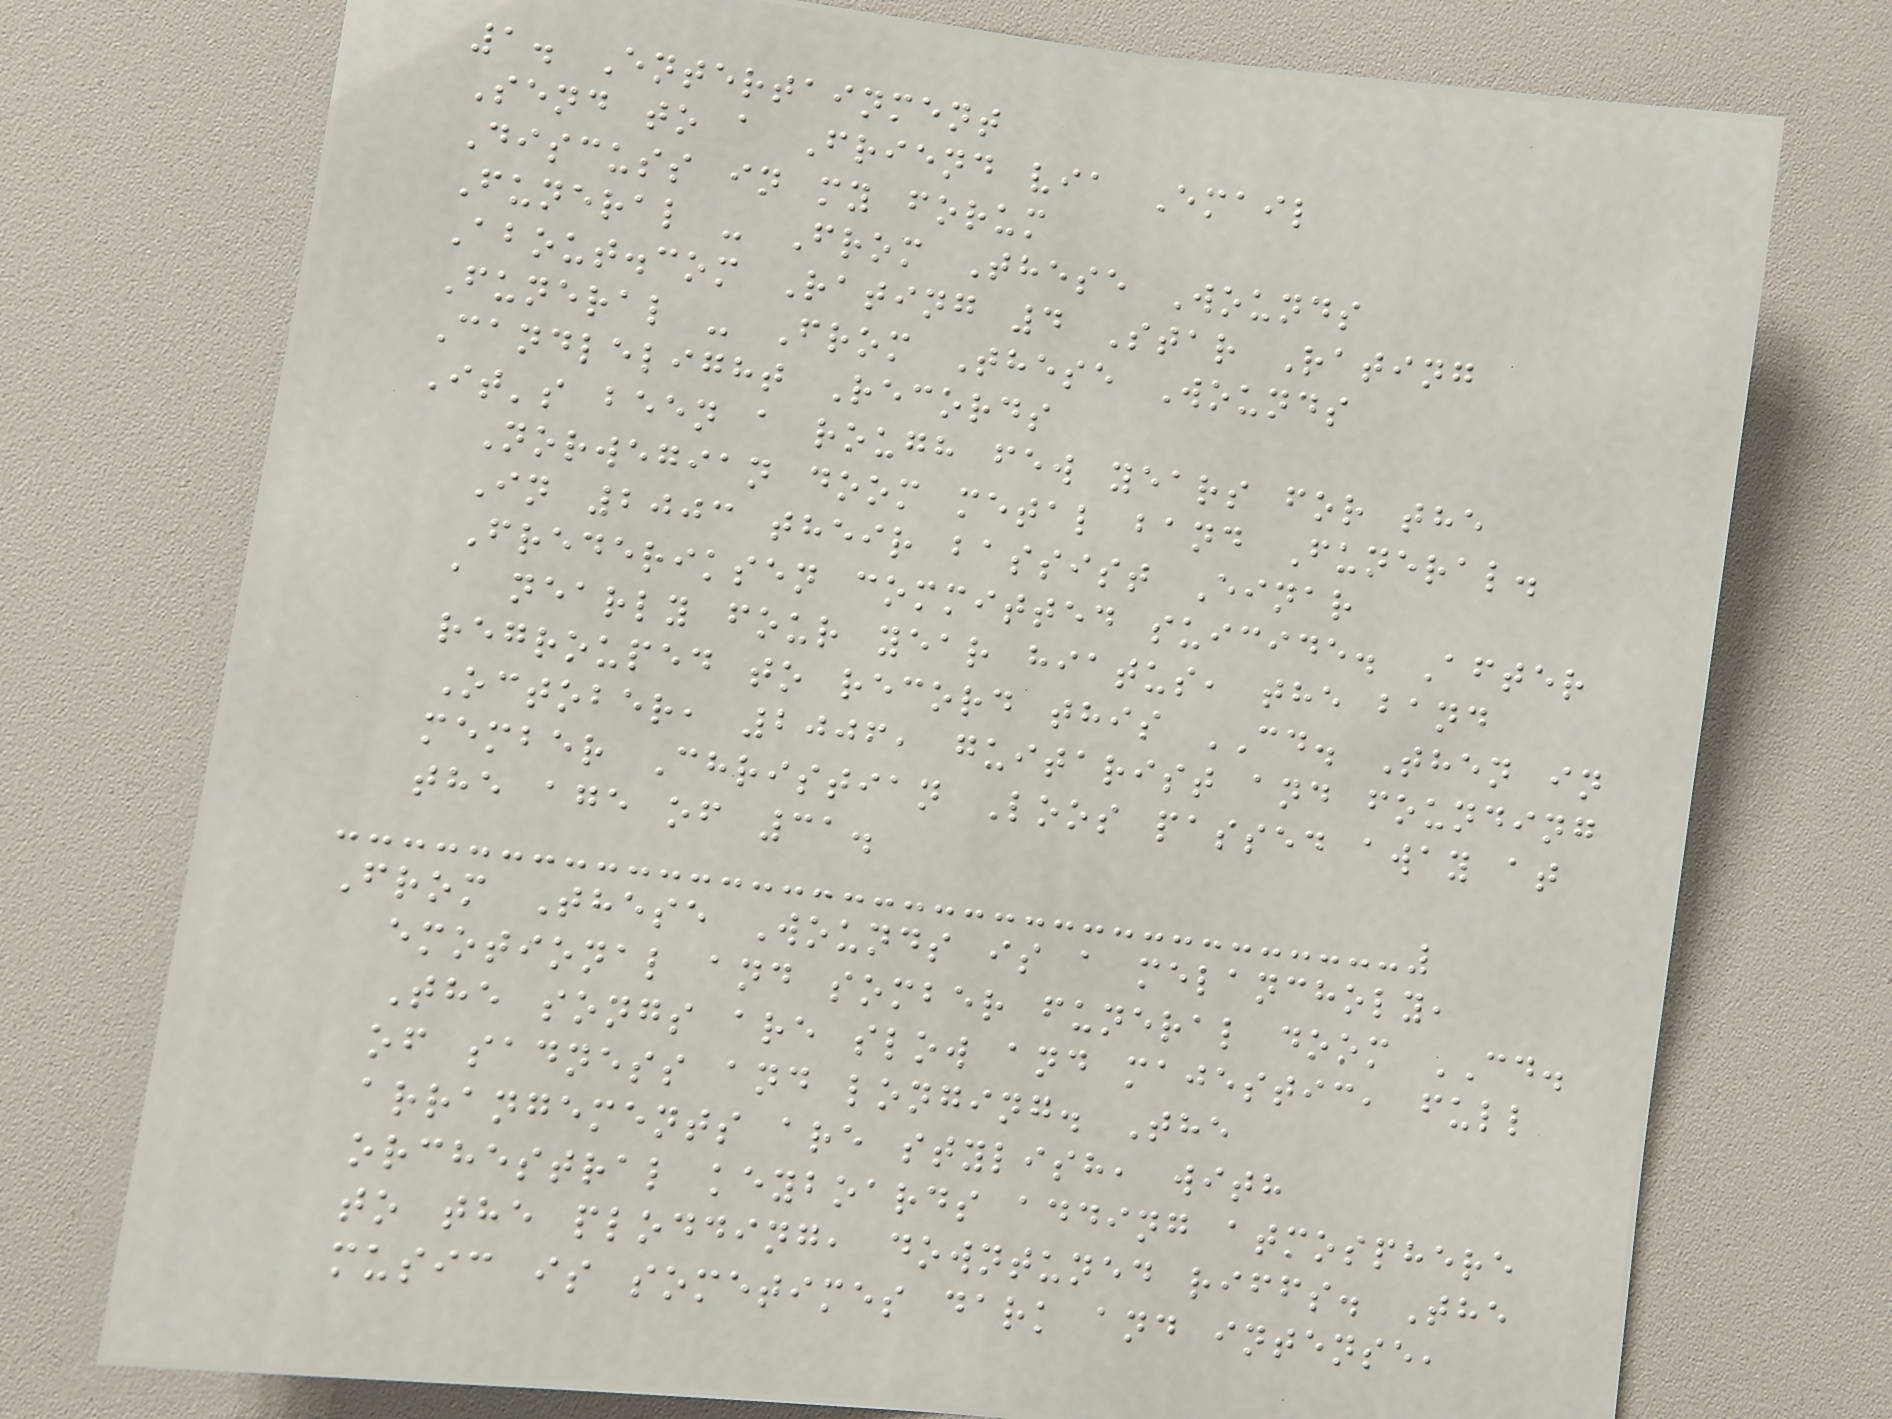1. Entertainment
Send to a Friend via Email
Discuss in my forum
Funeral - From These Wounds
About.com Rating 4 Star Rating
Funeral - From These Wounds
Candlelight Records
It's been a rough few years for the
Norwegian doom metal band Funeral.
In 2003 their bassist Einar
Frederiksen committed suicide. After
a nearly four year hiatus, the band
regrouped to record this CD. Then in
October, 2006, guitarist and founding
member Christian Loos passed away at
the age of 31.
From These Wounds is a melancholy,
emotional and somber funeral doom CD.
The songs are slow and majestic, full
of sadness and longing. The
arrangements are stylish, with
orchestral keyboards adding atmosphere
to the plodding, downtuned riffs. The
music is sometimes dark and intense,
